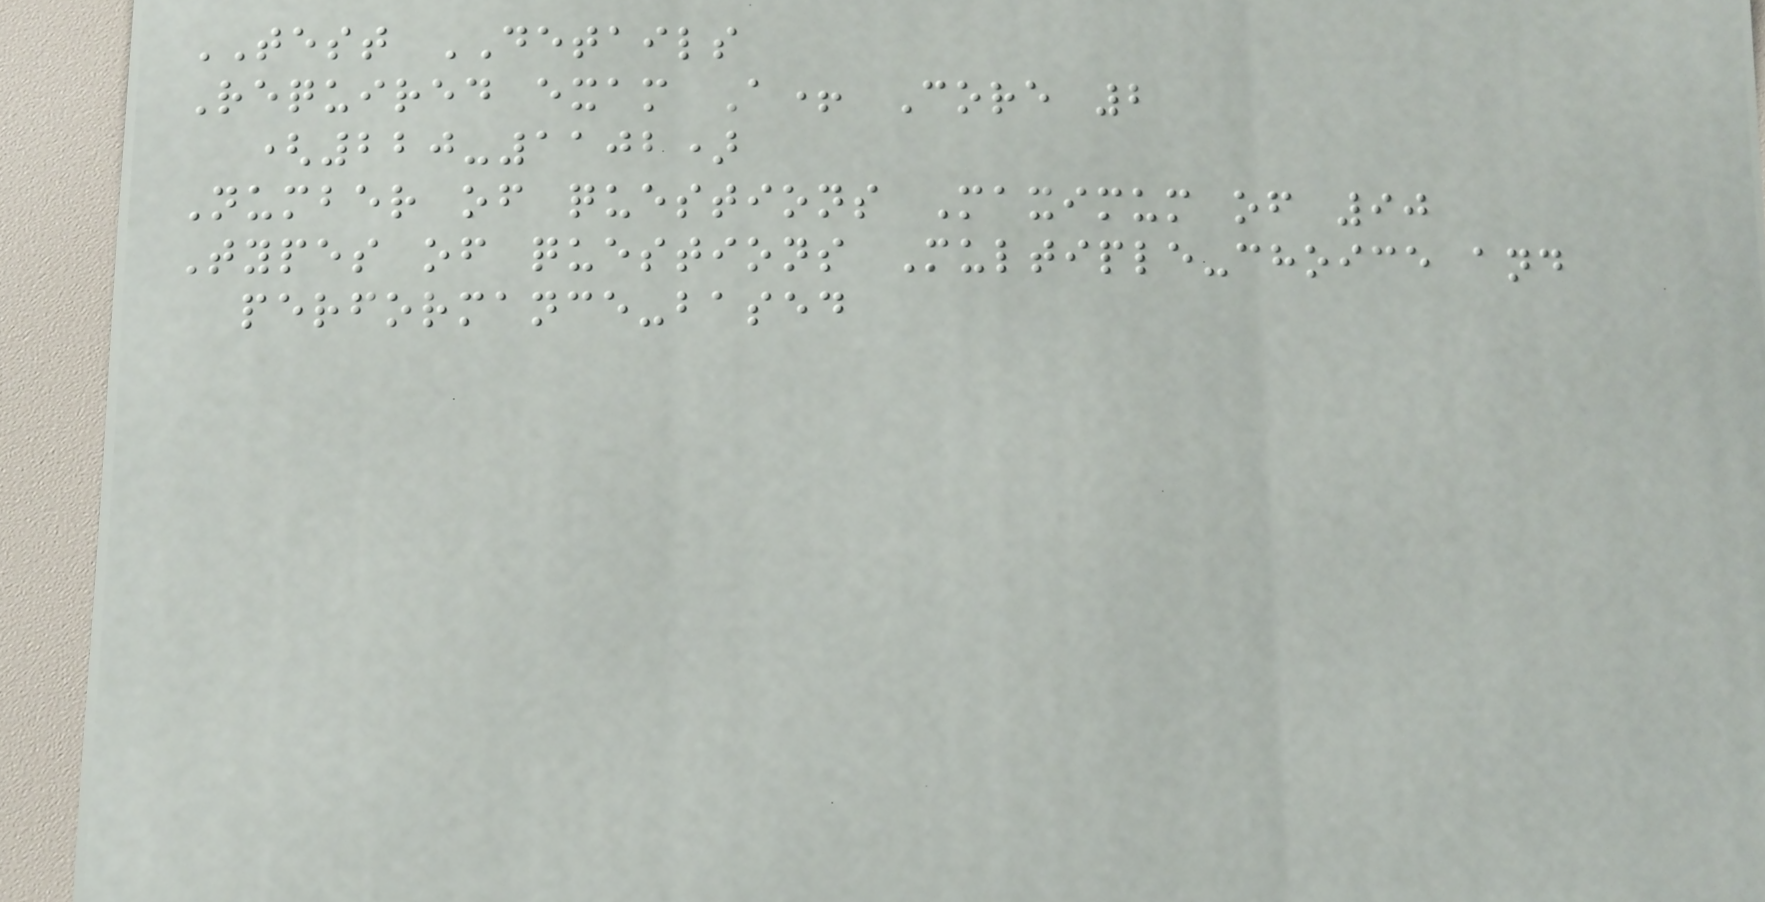TEST DETAILS
Required exam A+ Core 2
(220-1102)
Number of questions Maximum of 90
Types of questions Multiple-choice and
performance-based
